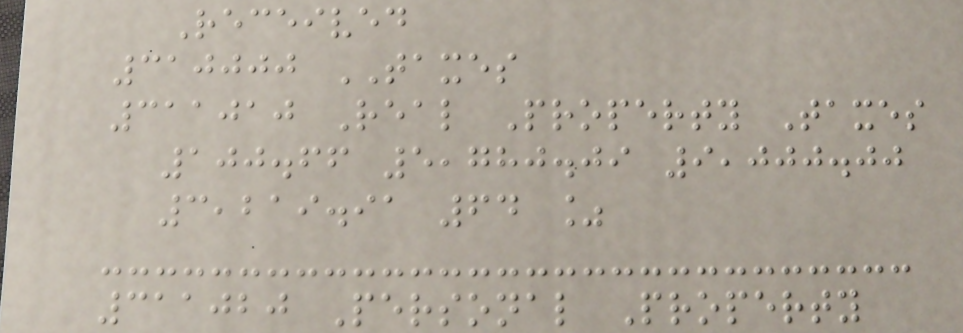Received
310000 TAXES
311010 Real Property Taxes
100.66 5,780.09 9,000.00
3,219.91 64 %
311020 Personal Property
